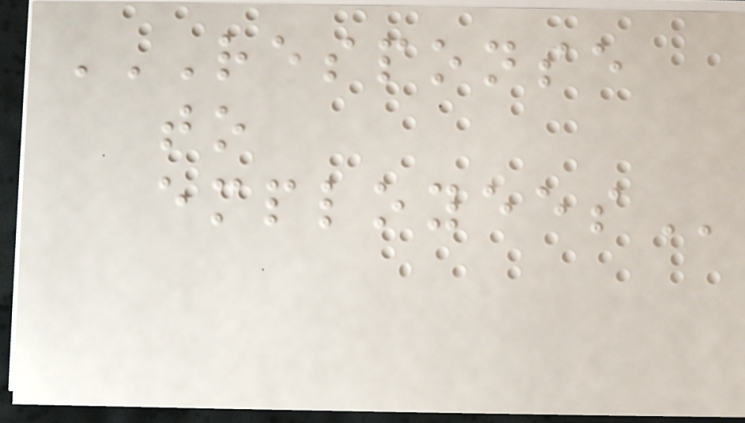RESPONSE
TO
EMPLOYEES
